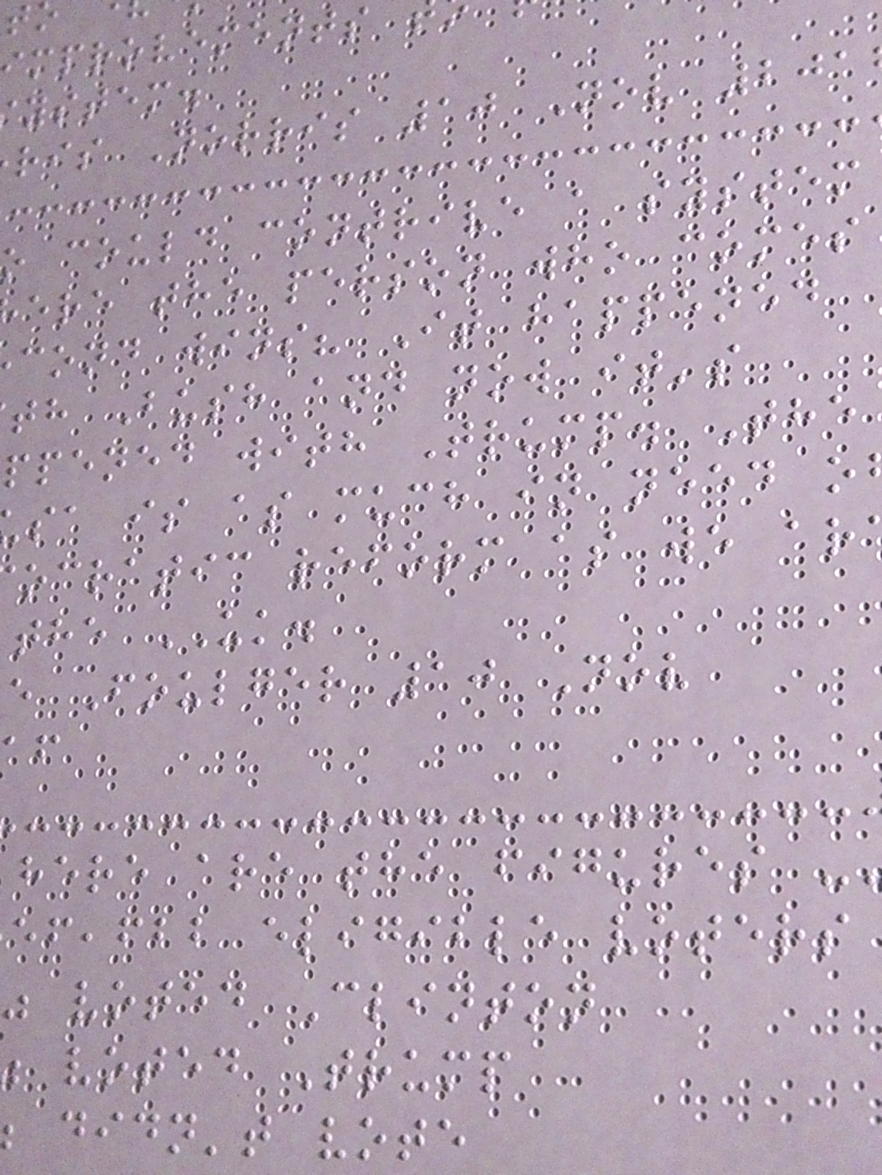mprovements
ystem.
ris Norris 10 Nov 201
o could contrive a system
ere the person who comes
cond wins? It happened
th Bush and now it's
ppened with Trump. The
sa is as much in need o
ocratic reform as we ar
the UK.
e Foulger 10 Nov
here are the figures -
,fbb eligible voters
voted Clinton
voted Trump
didn't vote
